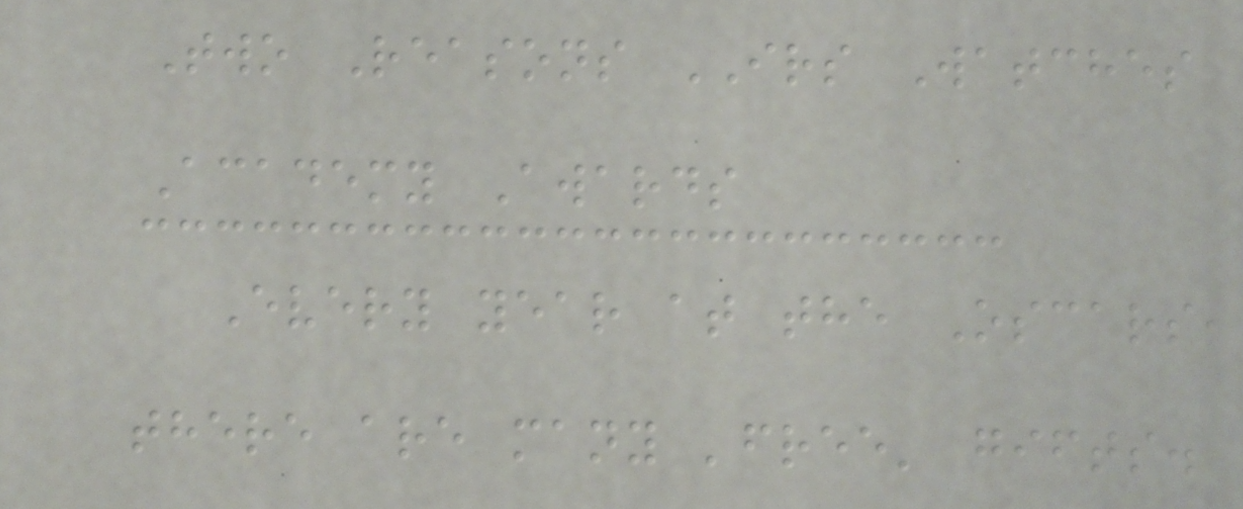Two Reasons IRS Watches
Academy Awards
Every year at the Oscars,
there are many 'free' gifts.
